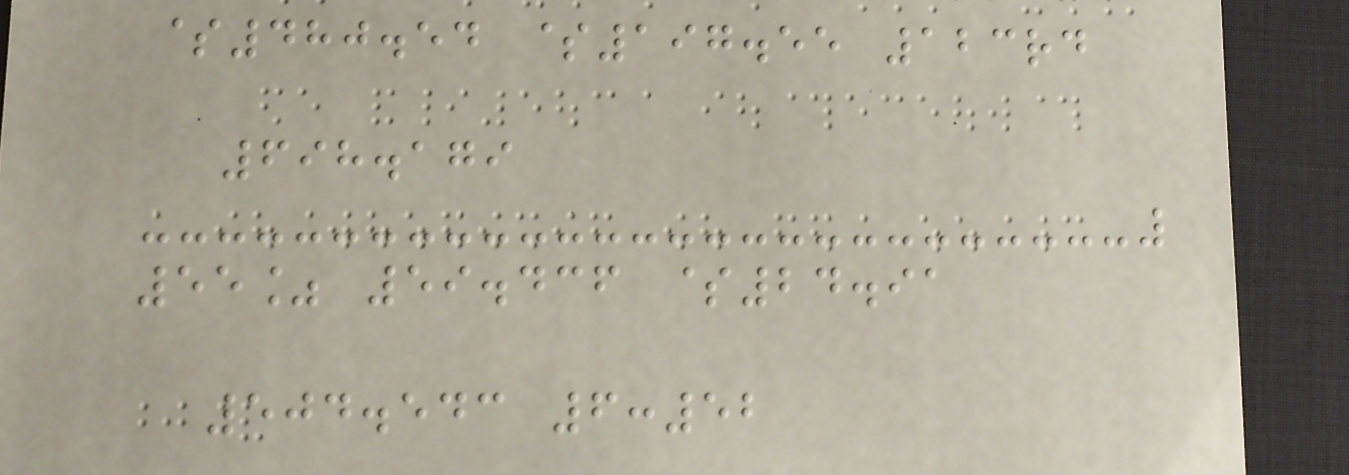$480.54 $197.55 123rd
698.179
55% 59.436 $24.91
504.543 6:52
